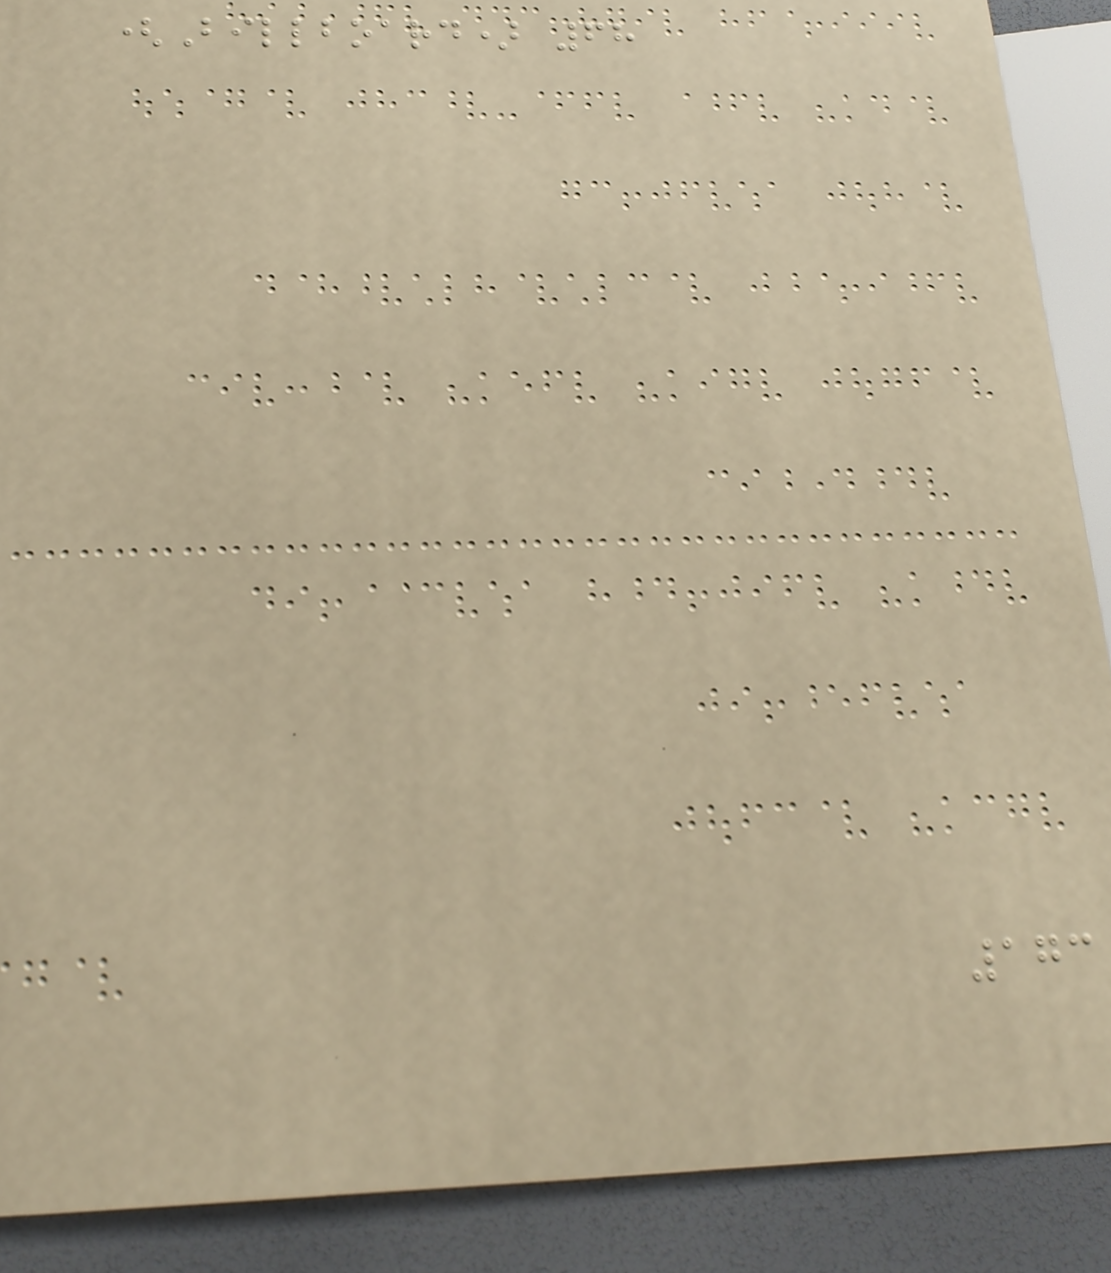(Billboard) 68
173
